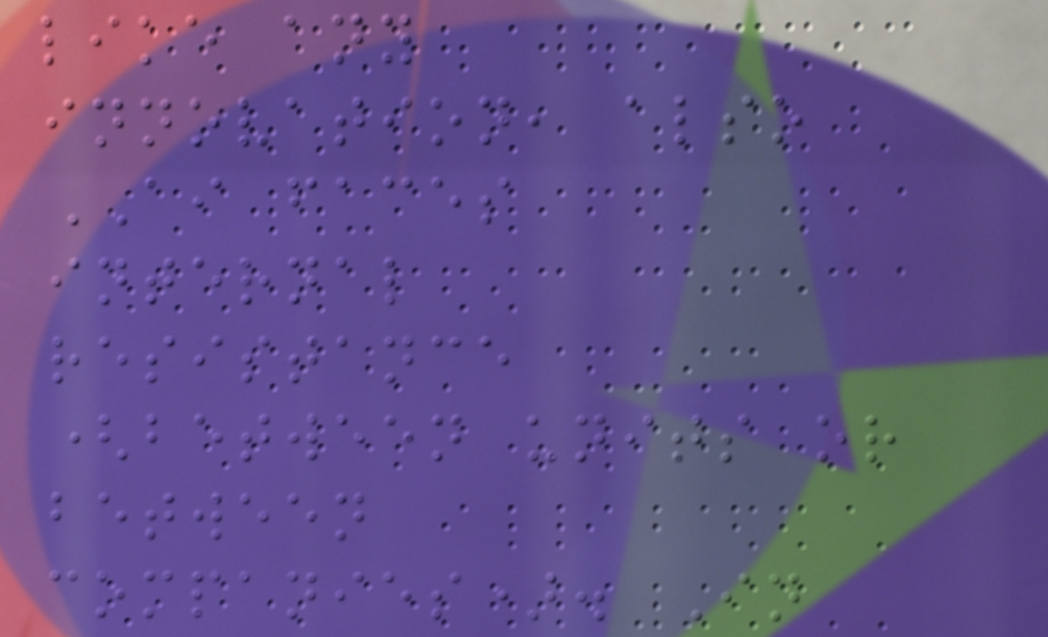like any
innovation, also
AI faces
internal
resistance
(between units or
between
companies). In
